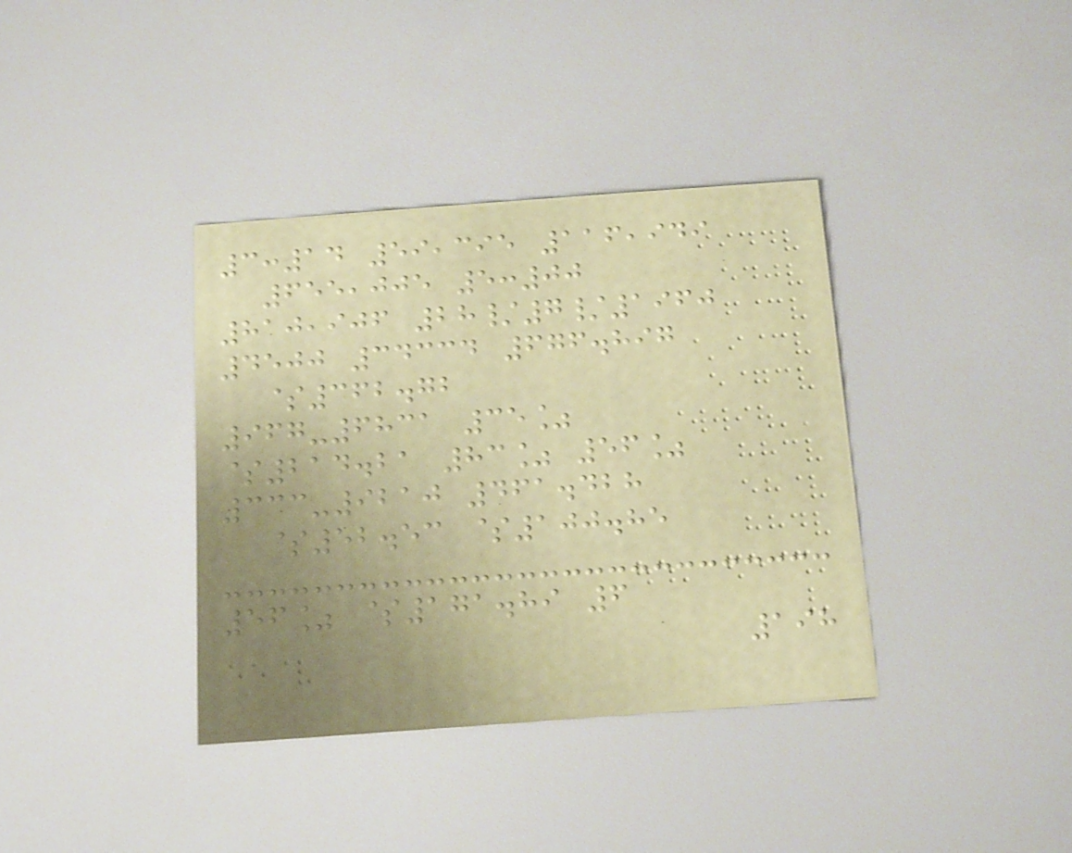3:14 59,395 116,949
655,005 5:00
810,906 28/7/1960
4500 34334 676.897
$362.72
967-6831 35%
$214.21 83% 56%
333-9210 461.428
$52.53 $100.85
56% $171.89 6
198
